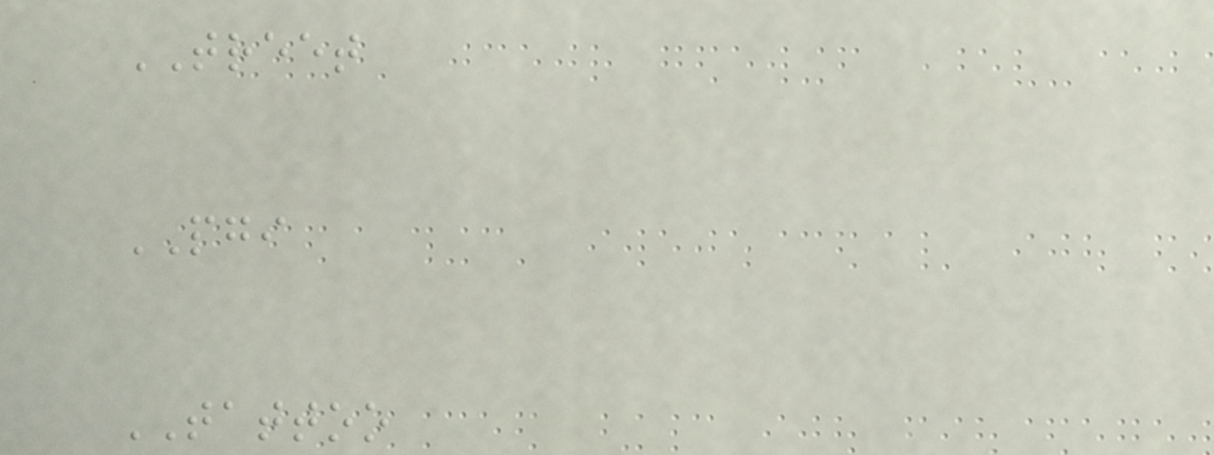TREET
PGI
TATTOO
